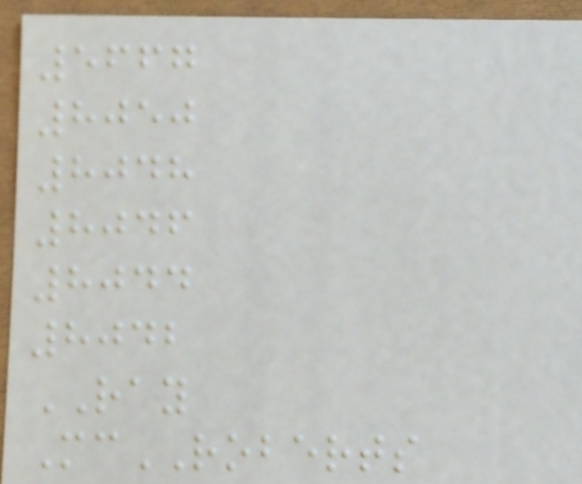5667
8050
8048
8046
8044
8042
RAY
McROBERTS
